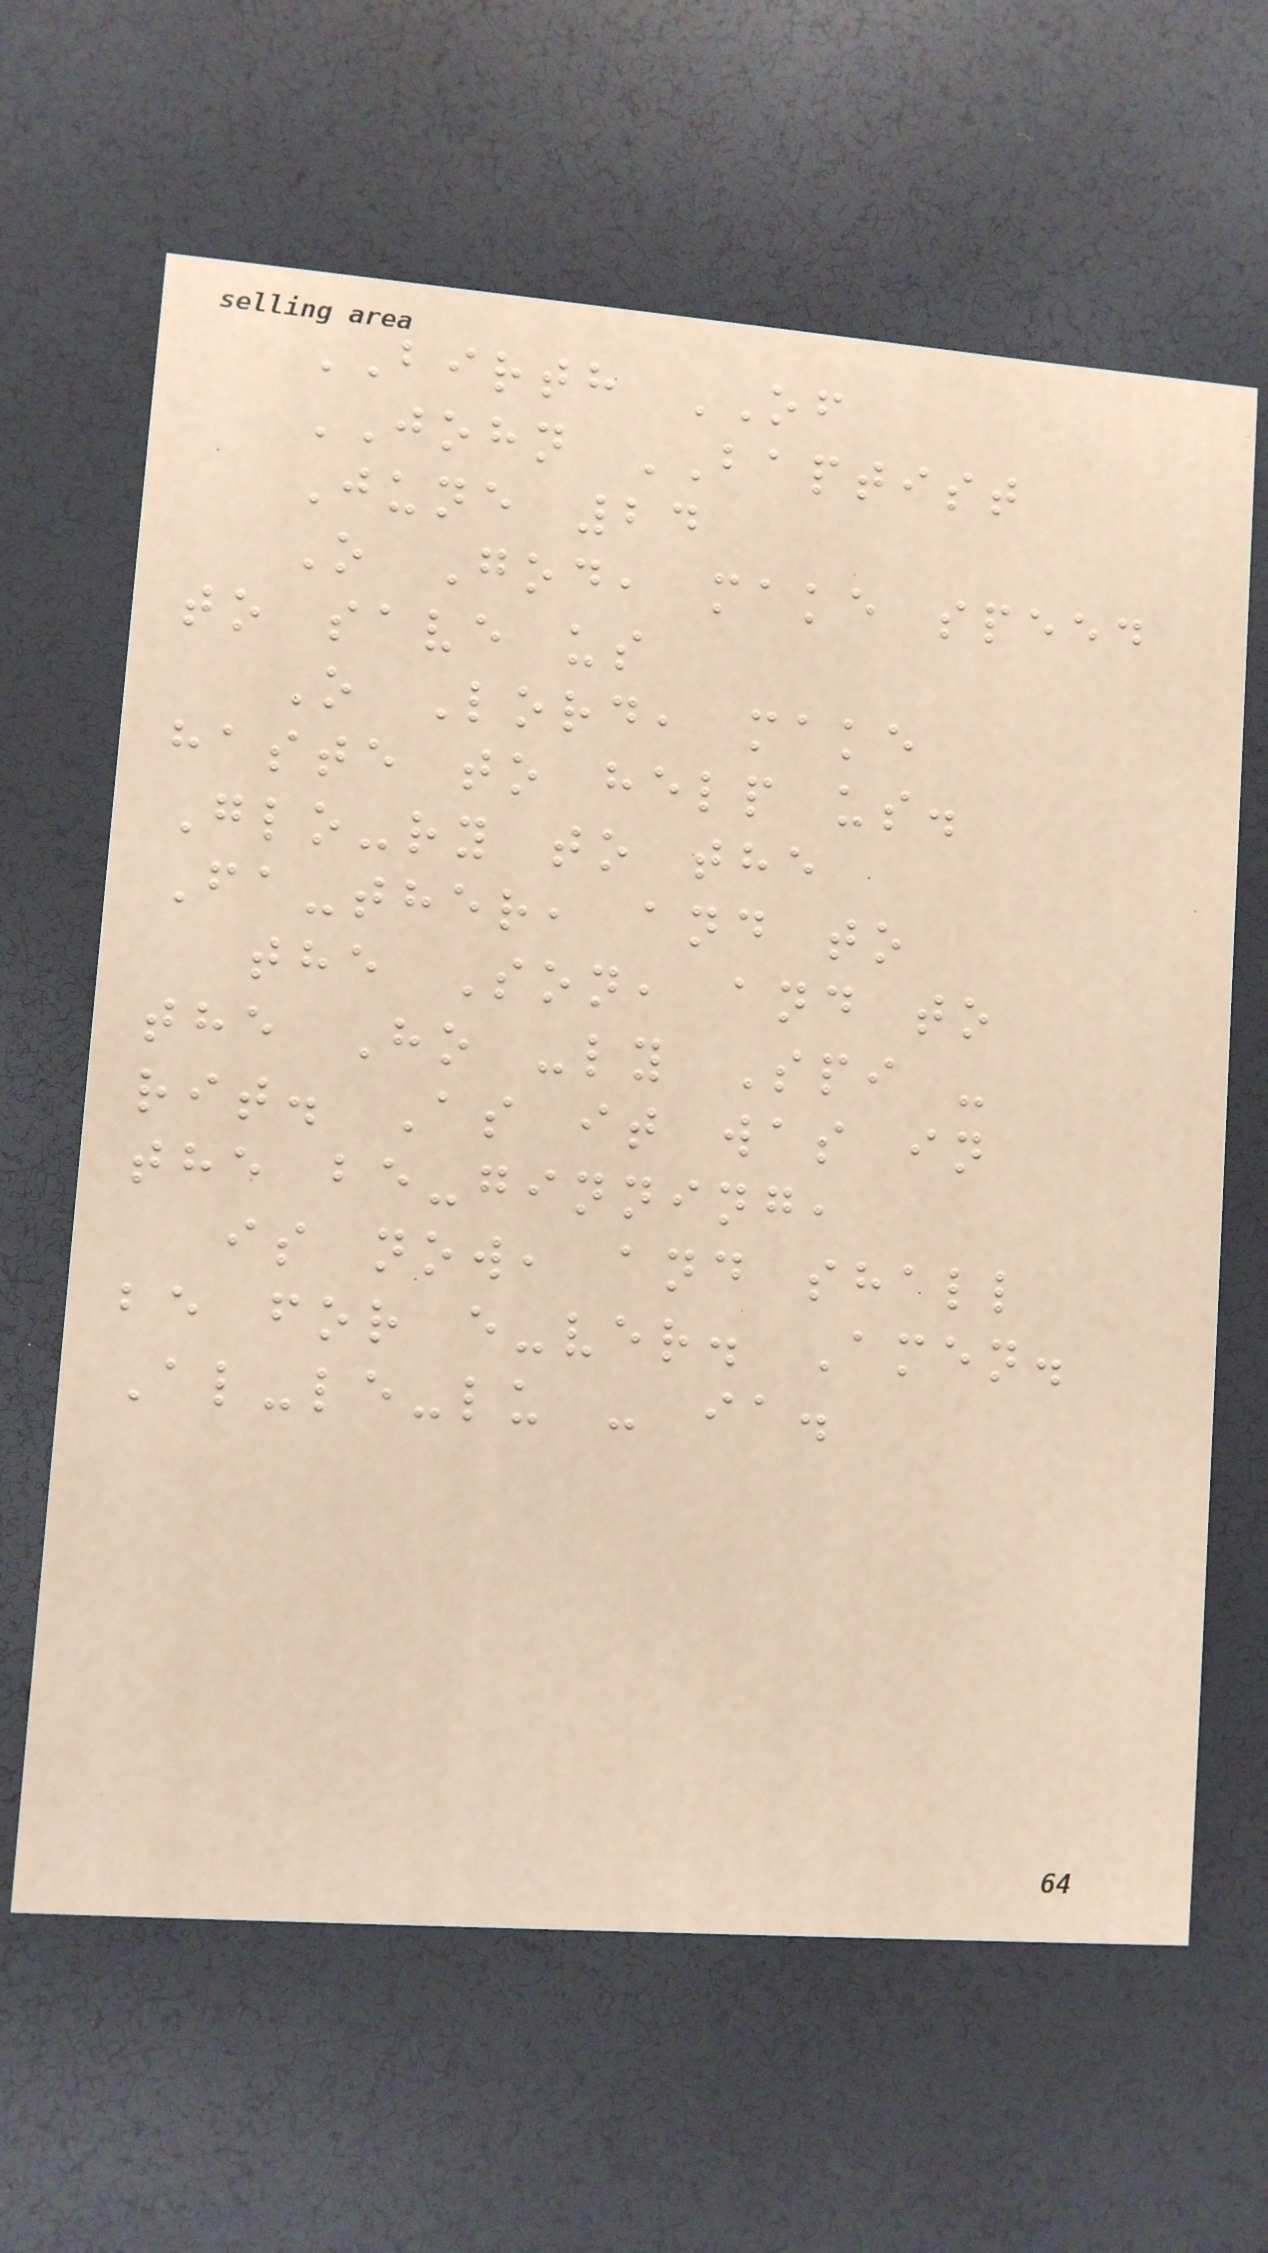BIRTH OF
JOHN BAPTIST
June 24
O God, make speed
to save us
O Lord, make
haste to help us.
Glo-ry to the
Fa-ther, and to
the Son, and to
the Ho -ly Spi -
rit. As it was in
the be-ginning,
is now, and shall
be for e-ver. Amen.
Al-le-lu - ia.
